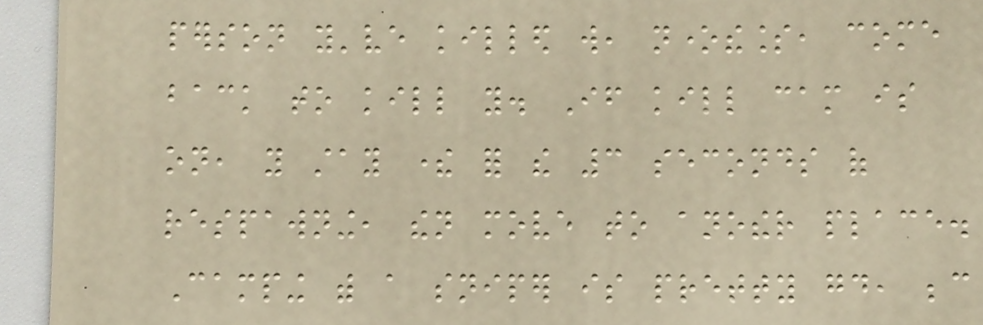person you've killed will, nonetheless, come
back to kill you. If kill cam is
on, you stay there for the 3 seconds of
respawning, then move to another place.
Camping with a sniper is pretty good, because
